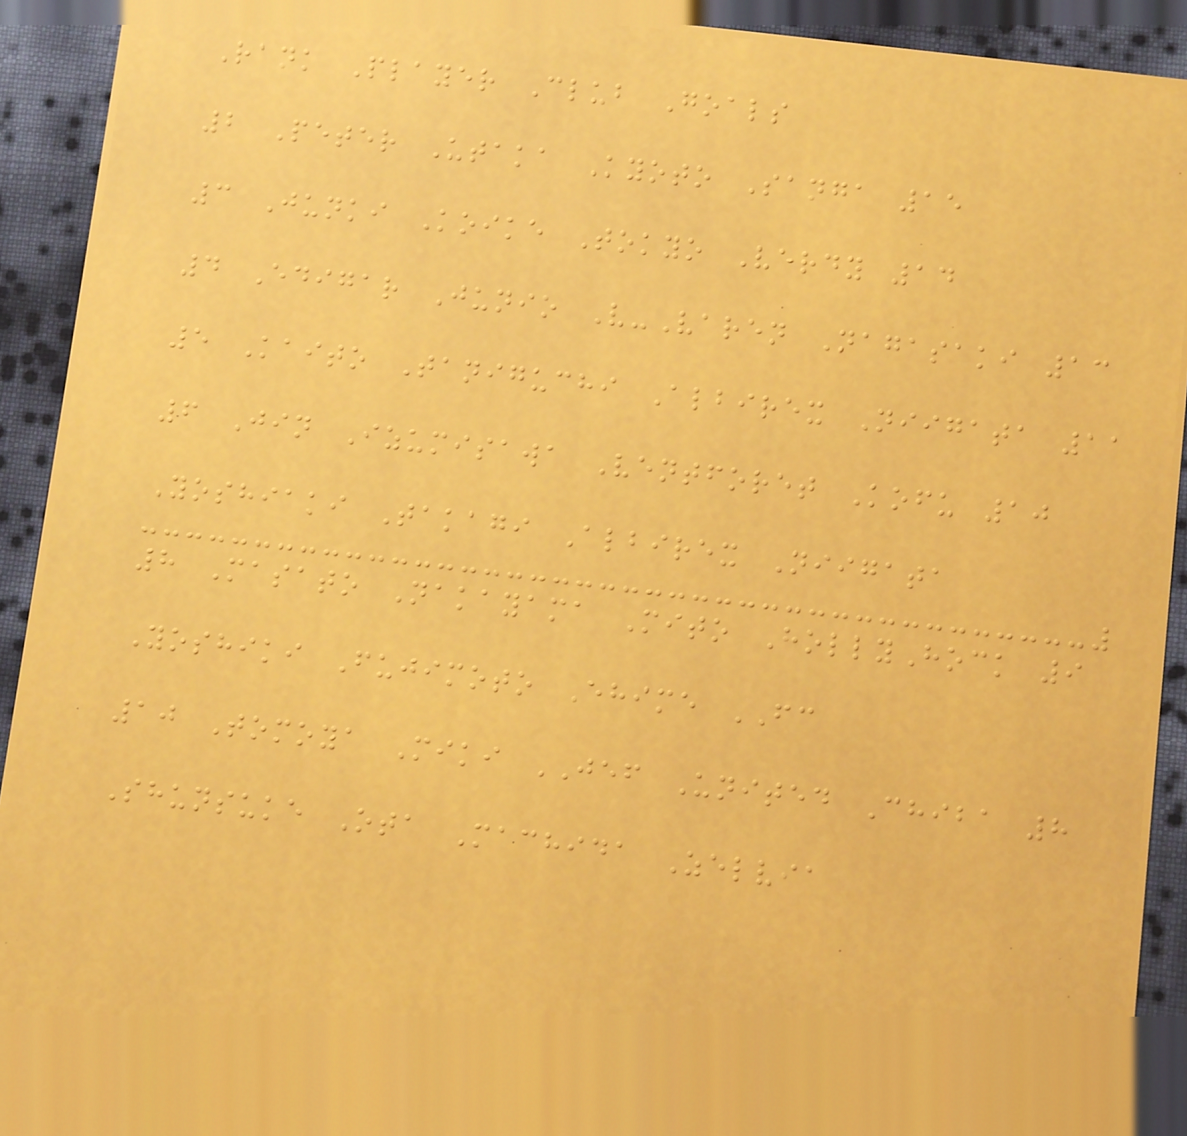Rank Player Club Goals
2 Peter Utaka Kyoto Sanga 15
3 Junki Koike Tokyo Verdy 14
4 Edigar Junio V-Varen Nagasaki 13
5 Kaito Taniguchi Albirex Niigata 11
6 Jin Izumisawa Ventforet Kofu 10
Yoshiaki Takagi Albirex Niigata
8 Masato Nakayama Mito HollyHock 9
Yoshiki Fujimoto Ehime FC
10 Tomoya Miki JEF United Chiba 8
Shunsuke Ota Machida Zelvia
